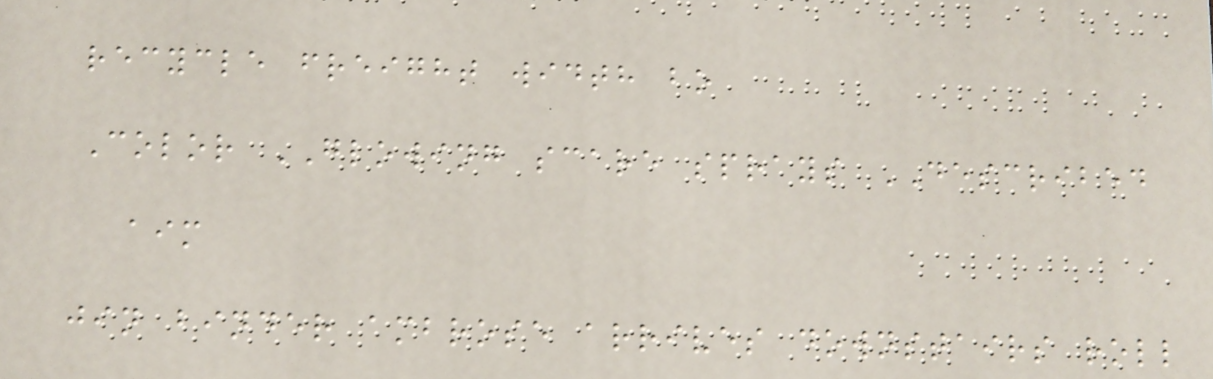recycle freight width bo
Color GLOWING scare sprays DESCRIBED
aim
jin binder ambrose arrives downstairs roll
